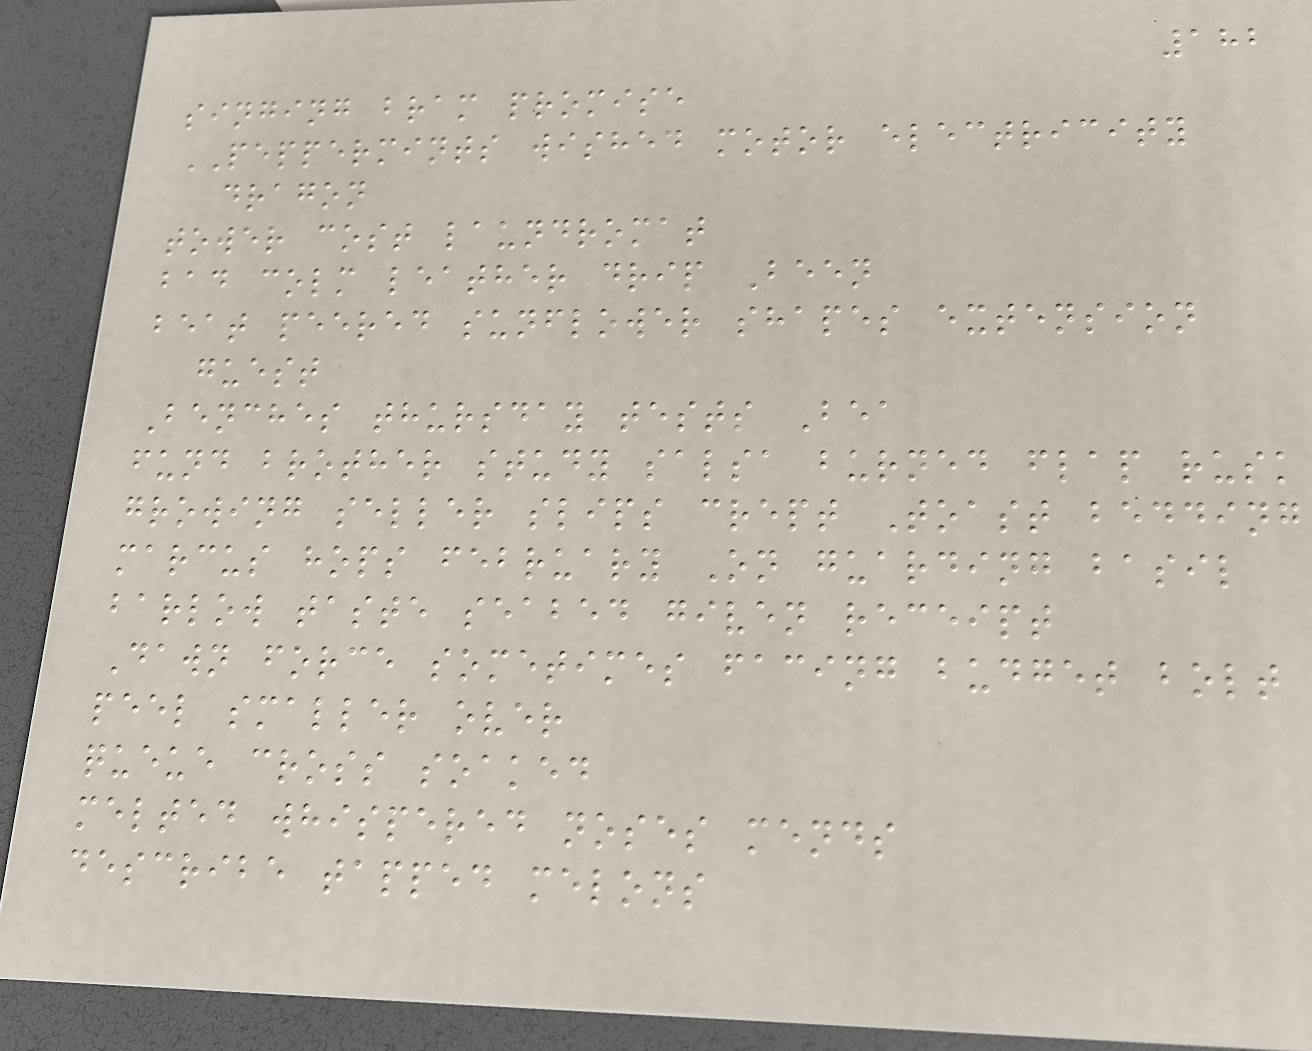182
singing bram promise
PEPPERMINTS wished motor electricity
dragon
tower cost laundromat
bad colm leather drip Been
beat peered sunflower shapes extension
guest
Benches thursday tests Bea
fund brother study salsa burned flap rusk
growing seller slips crept Toast bedding
marcus hops february On guarding basil
barlow taste seabed given receipt
Dawn force sometimes facing budget bolt
peel smaller over
queue cross soaked
melted whispered noses mends
describe tapped melons
